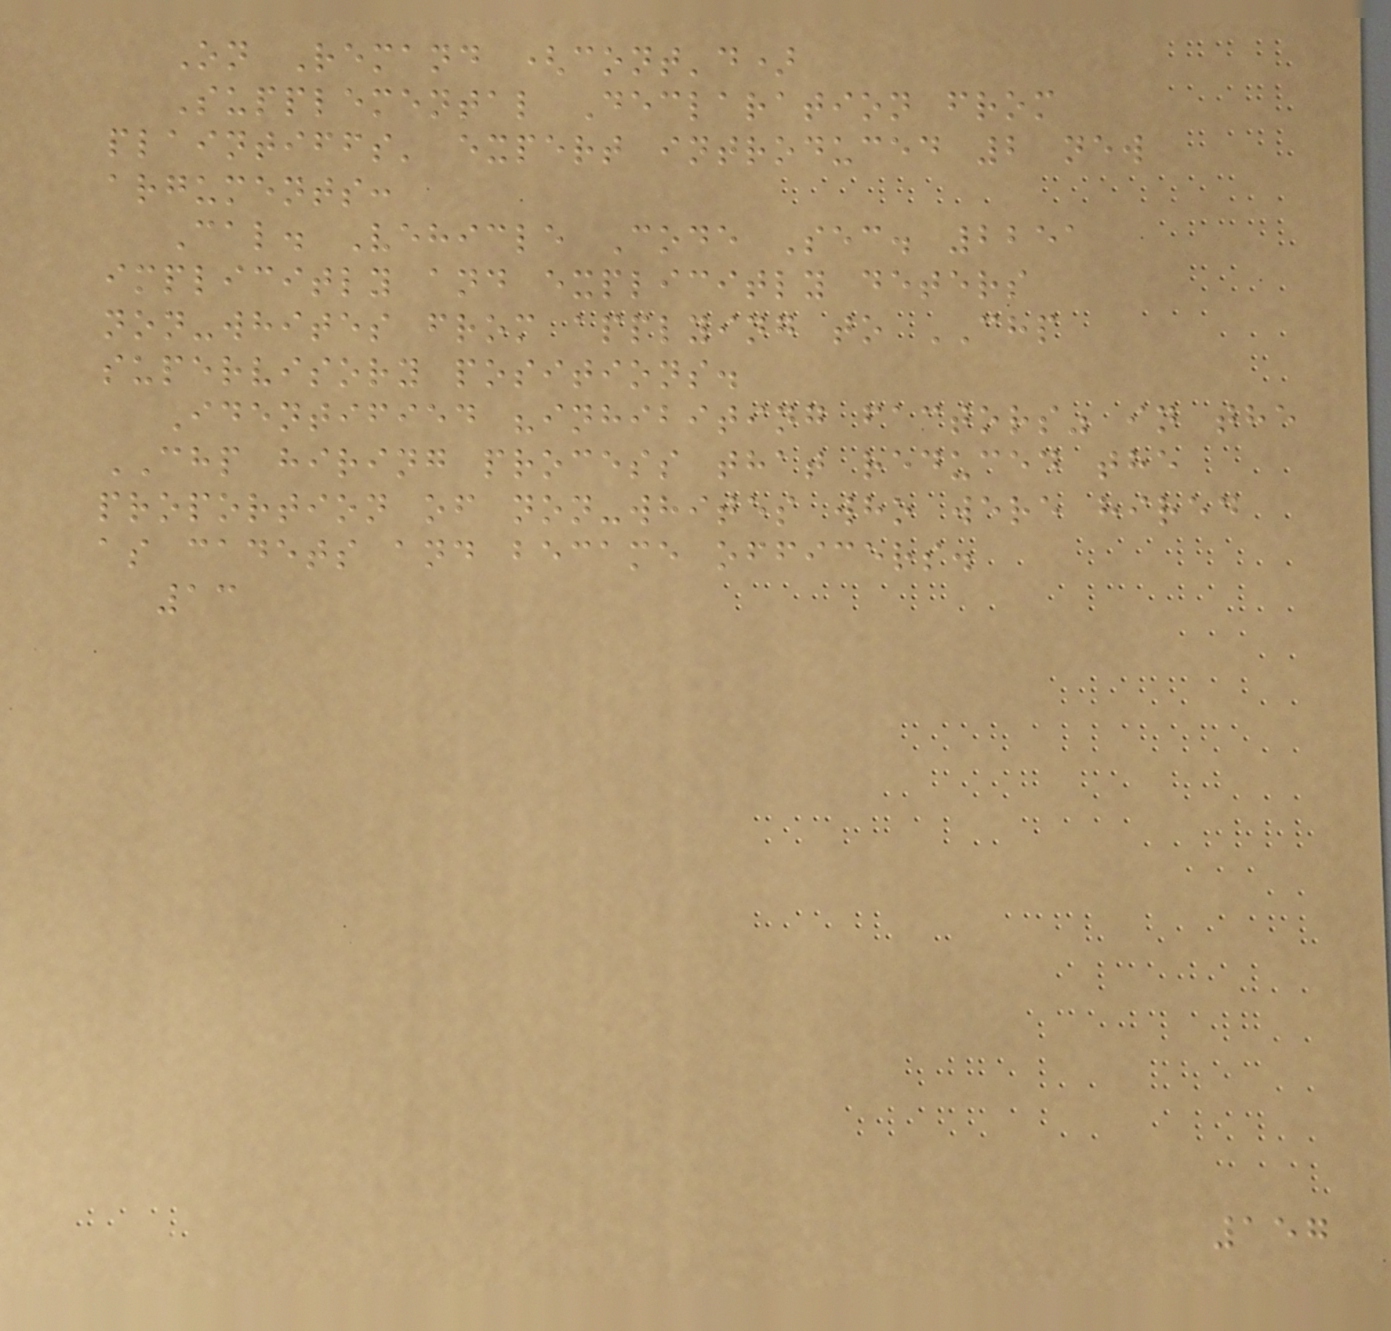On Remand (cont'd)
Supplemental Declaration from
plaintiffs' expert introduced 2 new
arguments:
Cal. Vehicle Code Sec. 2251
implicitly and explicitly deters
non-whites from applying to CHP
supervisory positions.
Identified "inhibiting factors" in the
CHP hiring process that reduced the
proportion of non-whites who were hired
as cadets and became officers.
13
157
